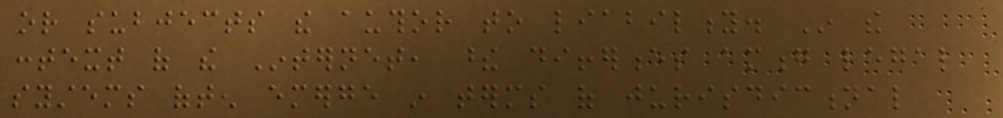or subjects the author to liability. In the
context of the Internet, these differences among legal
systems often emerge in terms of jurisdictional
